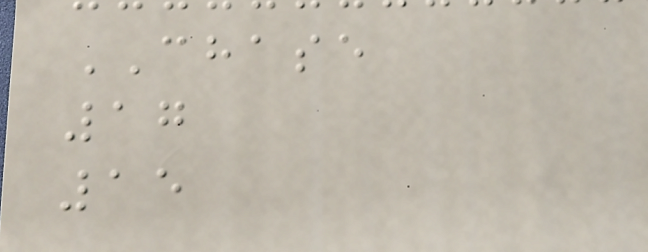CHASE
17
15
